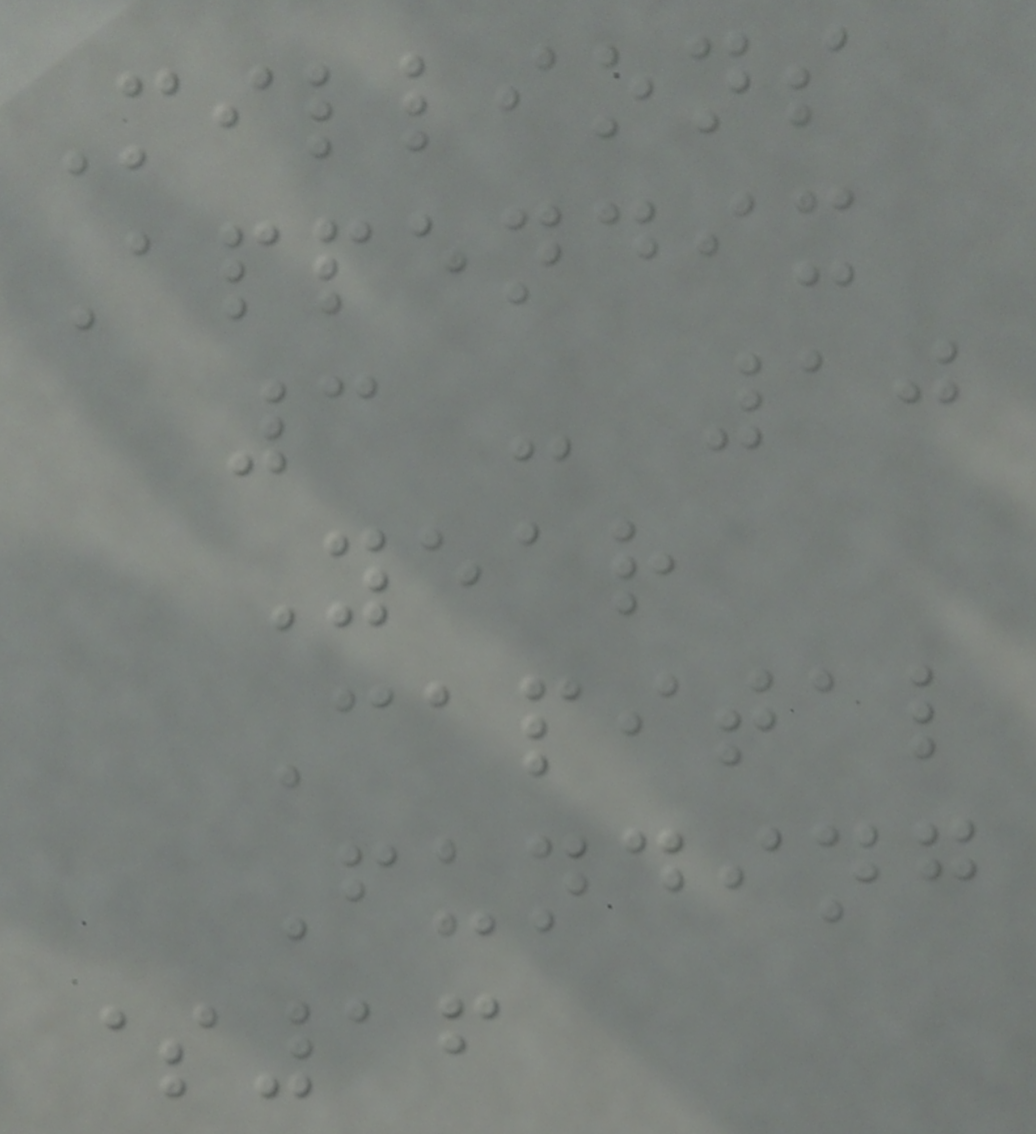Millions
Appendix
3 - 10
Year
Capital
Funding
$16
